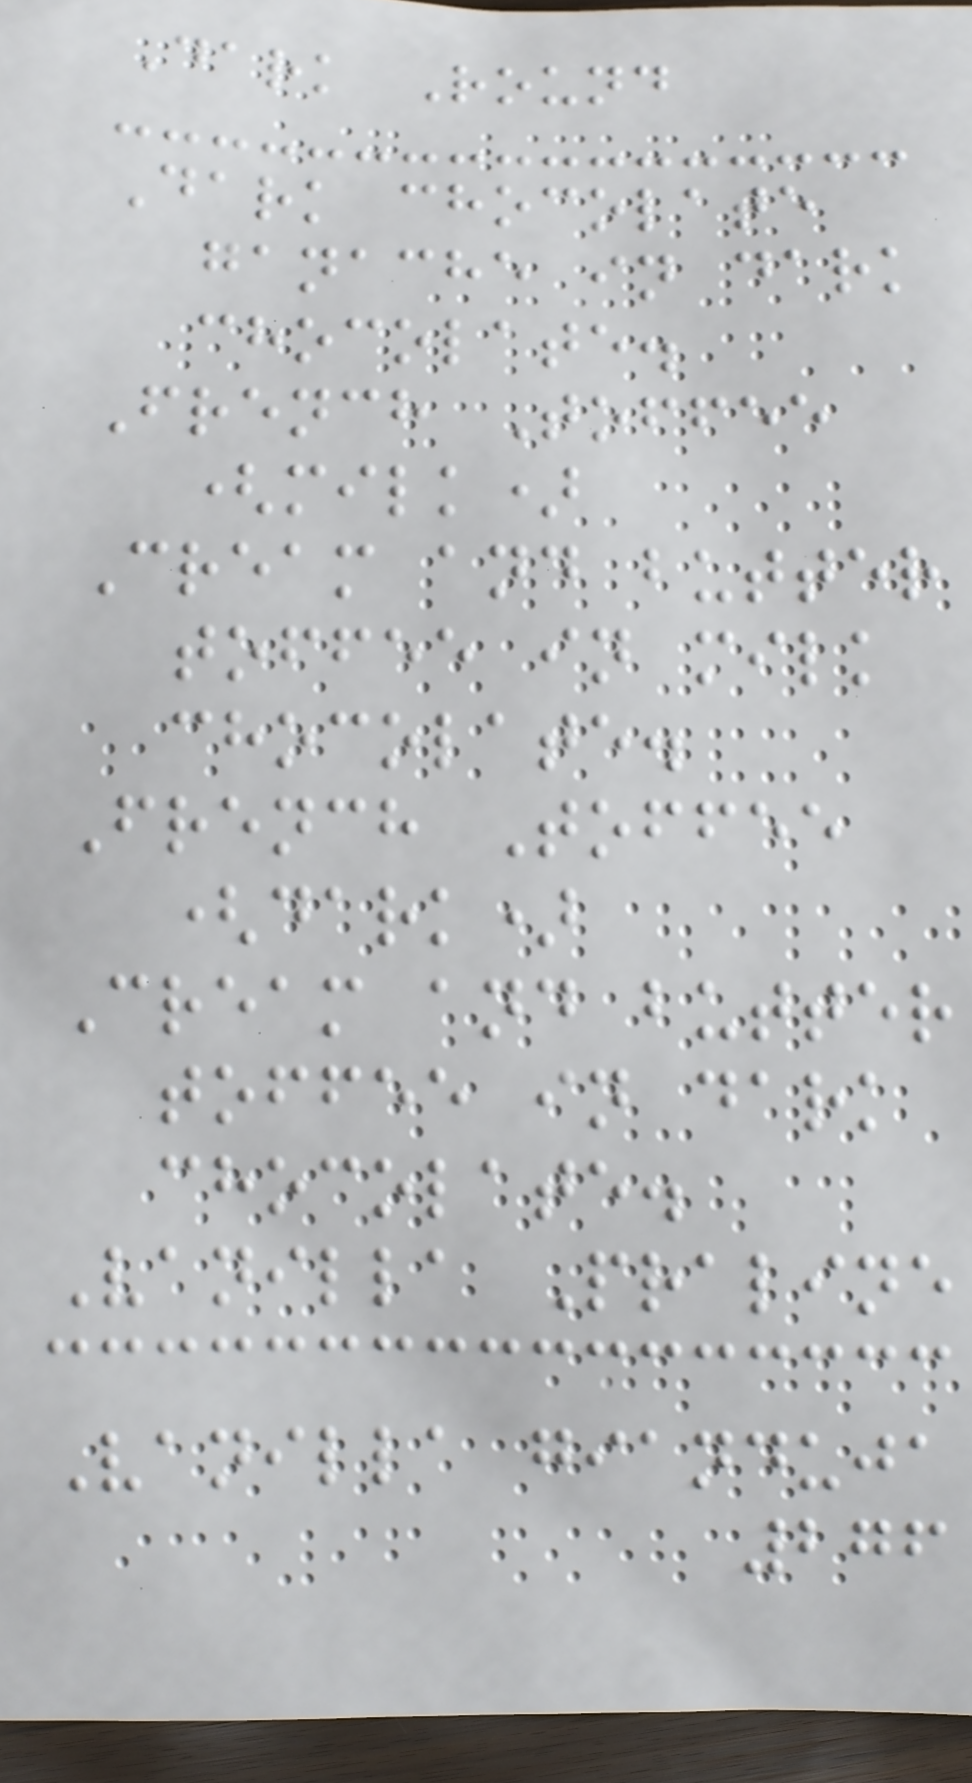Dark Round
Dark chocolate
ganache in dark
chocolate.
French Toffee
(milk)
Cream and butter
toffee in milk
chocolate.
French Toffee
(dark)
Cream and butter
toffee in dark
chocolate.
Vanilla Praline
Vanilla gianduja
276
